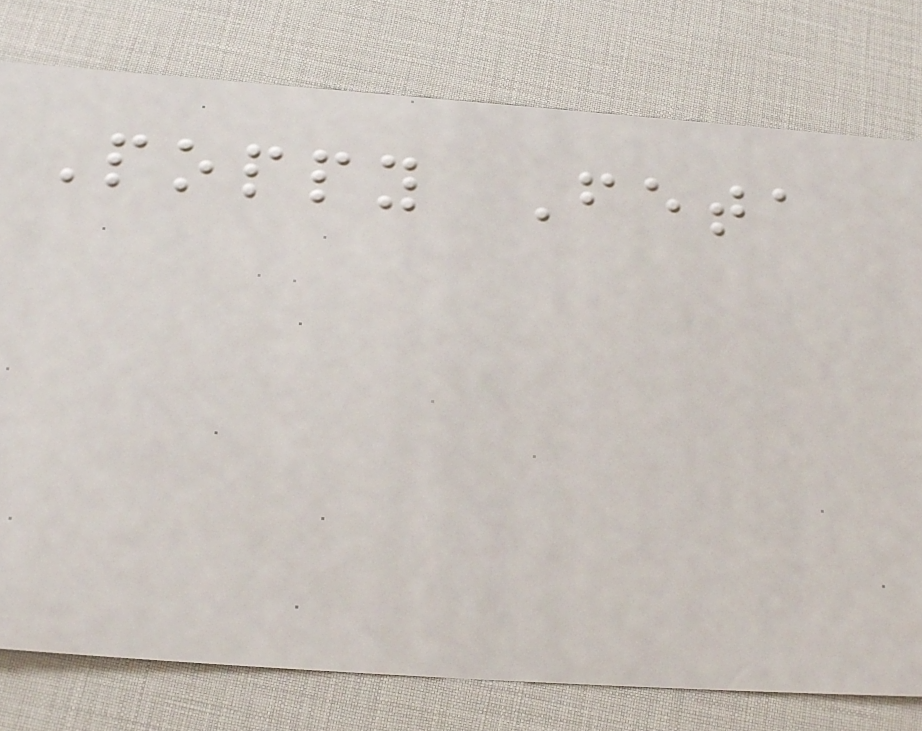Poppy Feta
